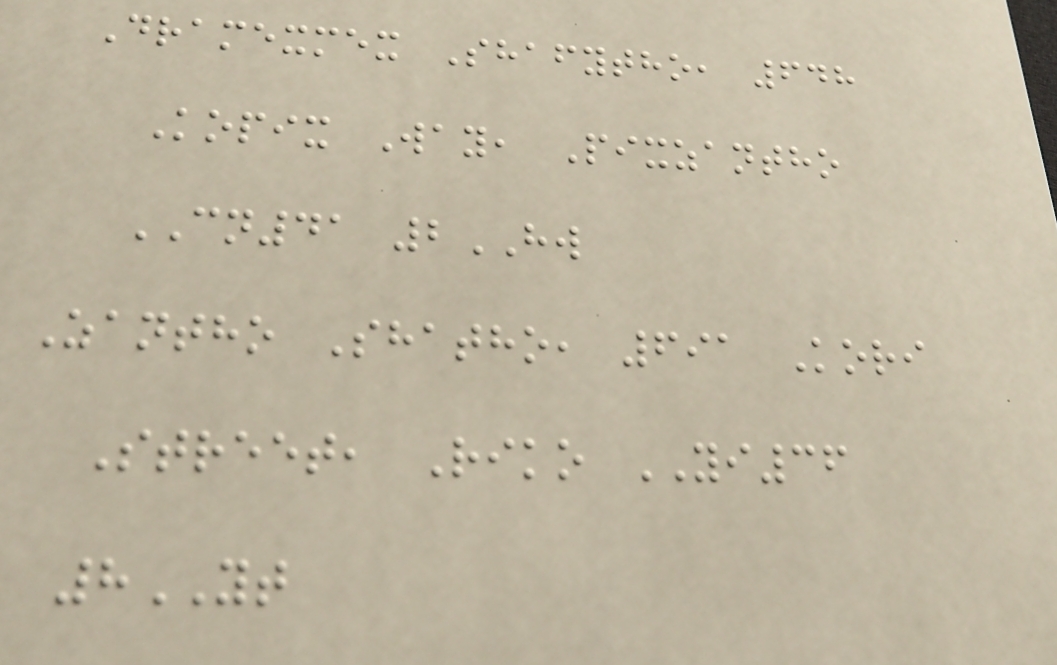Dramexmex Shafytho, 648
Kopix Way, Pixzantho
CN41 2HW
Zantho Shatho, 691 Kori
Street, Riko YI36
8YT
